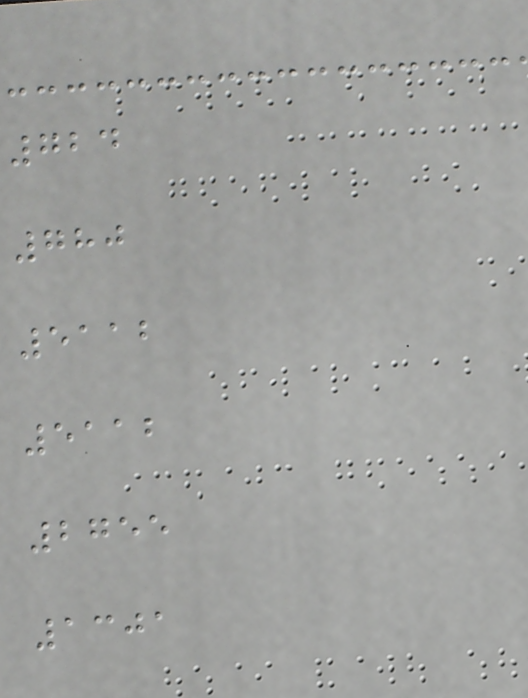724
780
5112
5112
2755
1301
